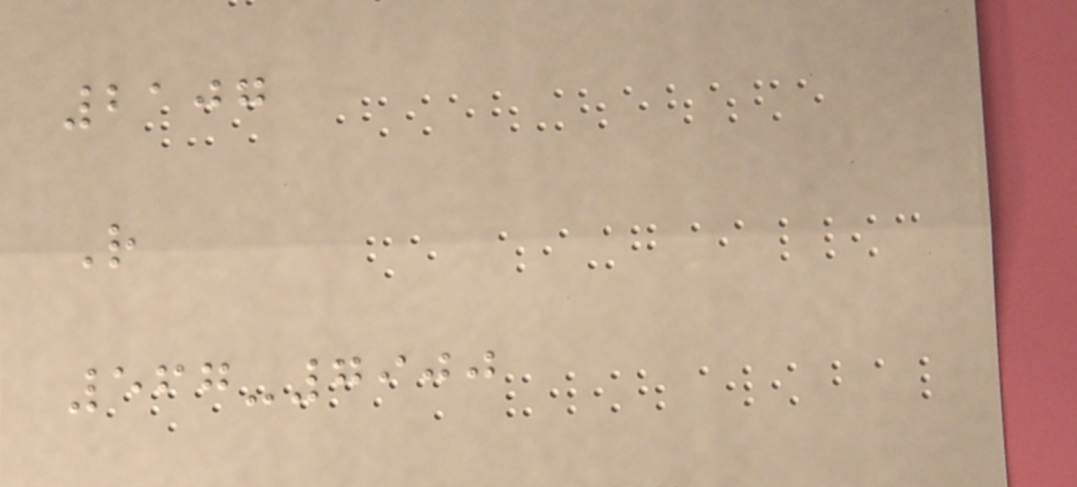2107
R
567-7900
